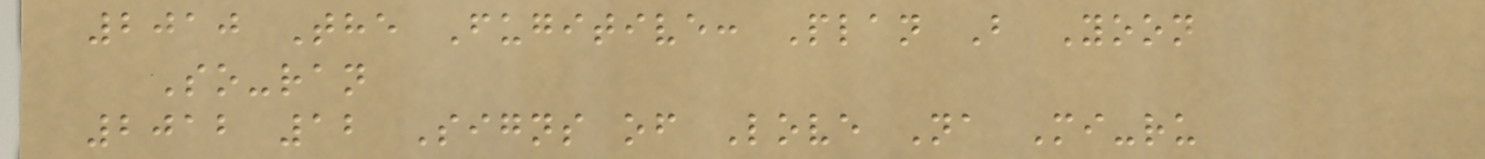2010 The Fugitive: Plan B Yoon
So-ran
2012 12 Signs of Love Na Mi-ru
